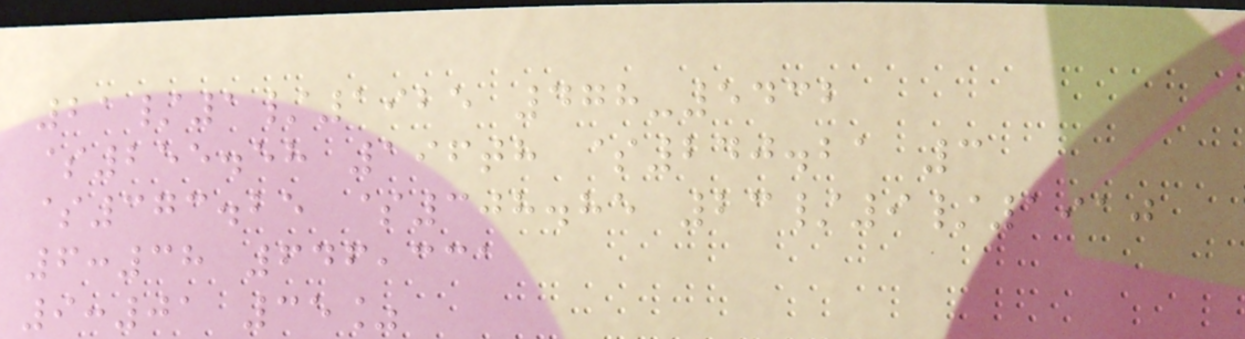21/1/1925 478-5432
$255.58 196th $240.21 3
$373.25 $308.85 23/9/1910
6:38 646,331
9:01 35%
